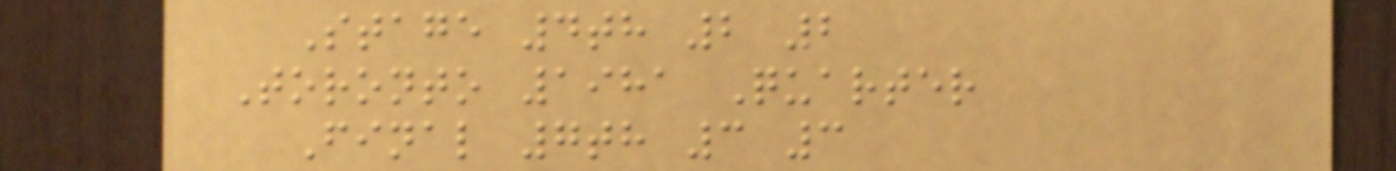Stage 4th 2 2
Toronto 1981 Quarter
Final 7th 3 3
